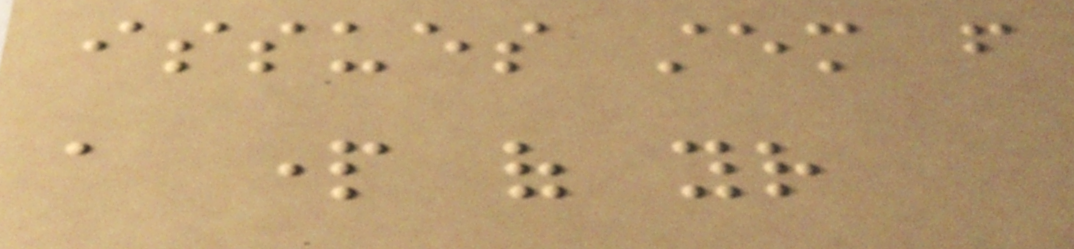issues stem from
a part of your
